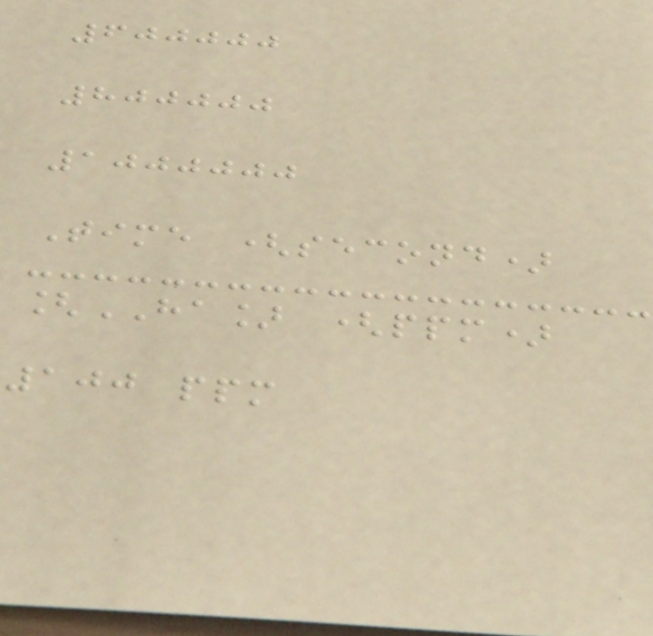600000
800000
1000000
Time (second)
[HA] (ppm)
100 ppm
